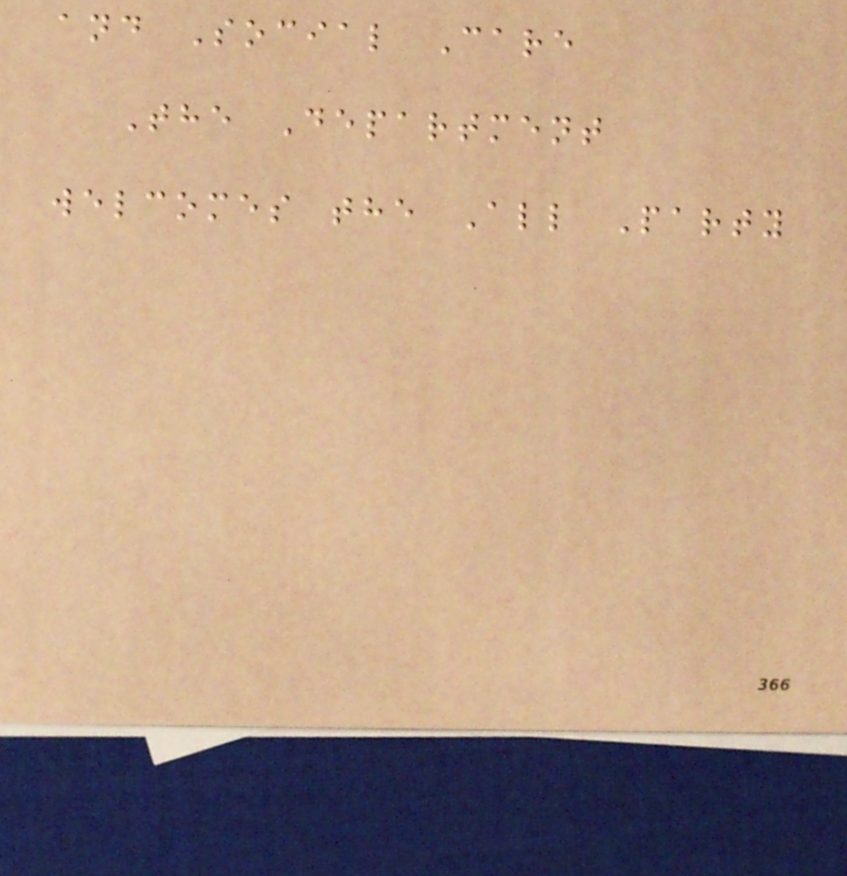and Social Care
The Department
welcomes the All Party
